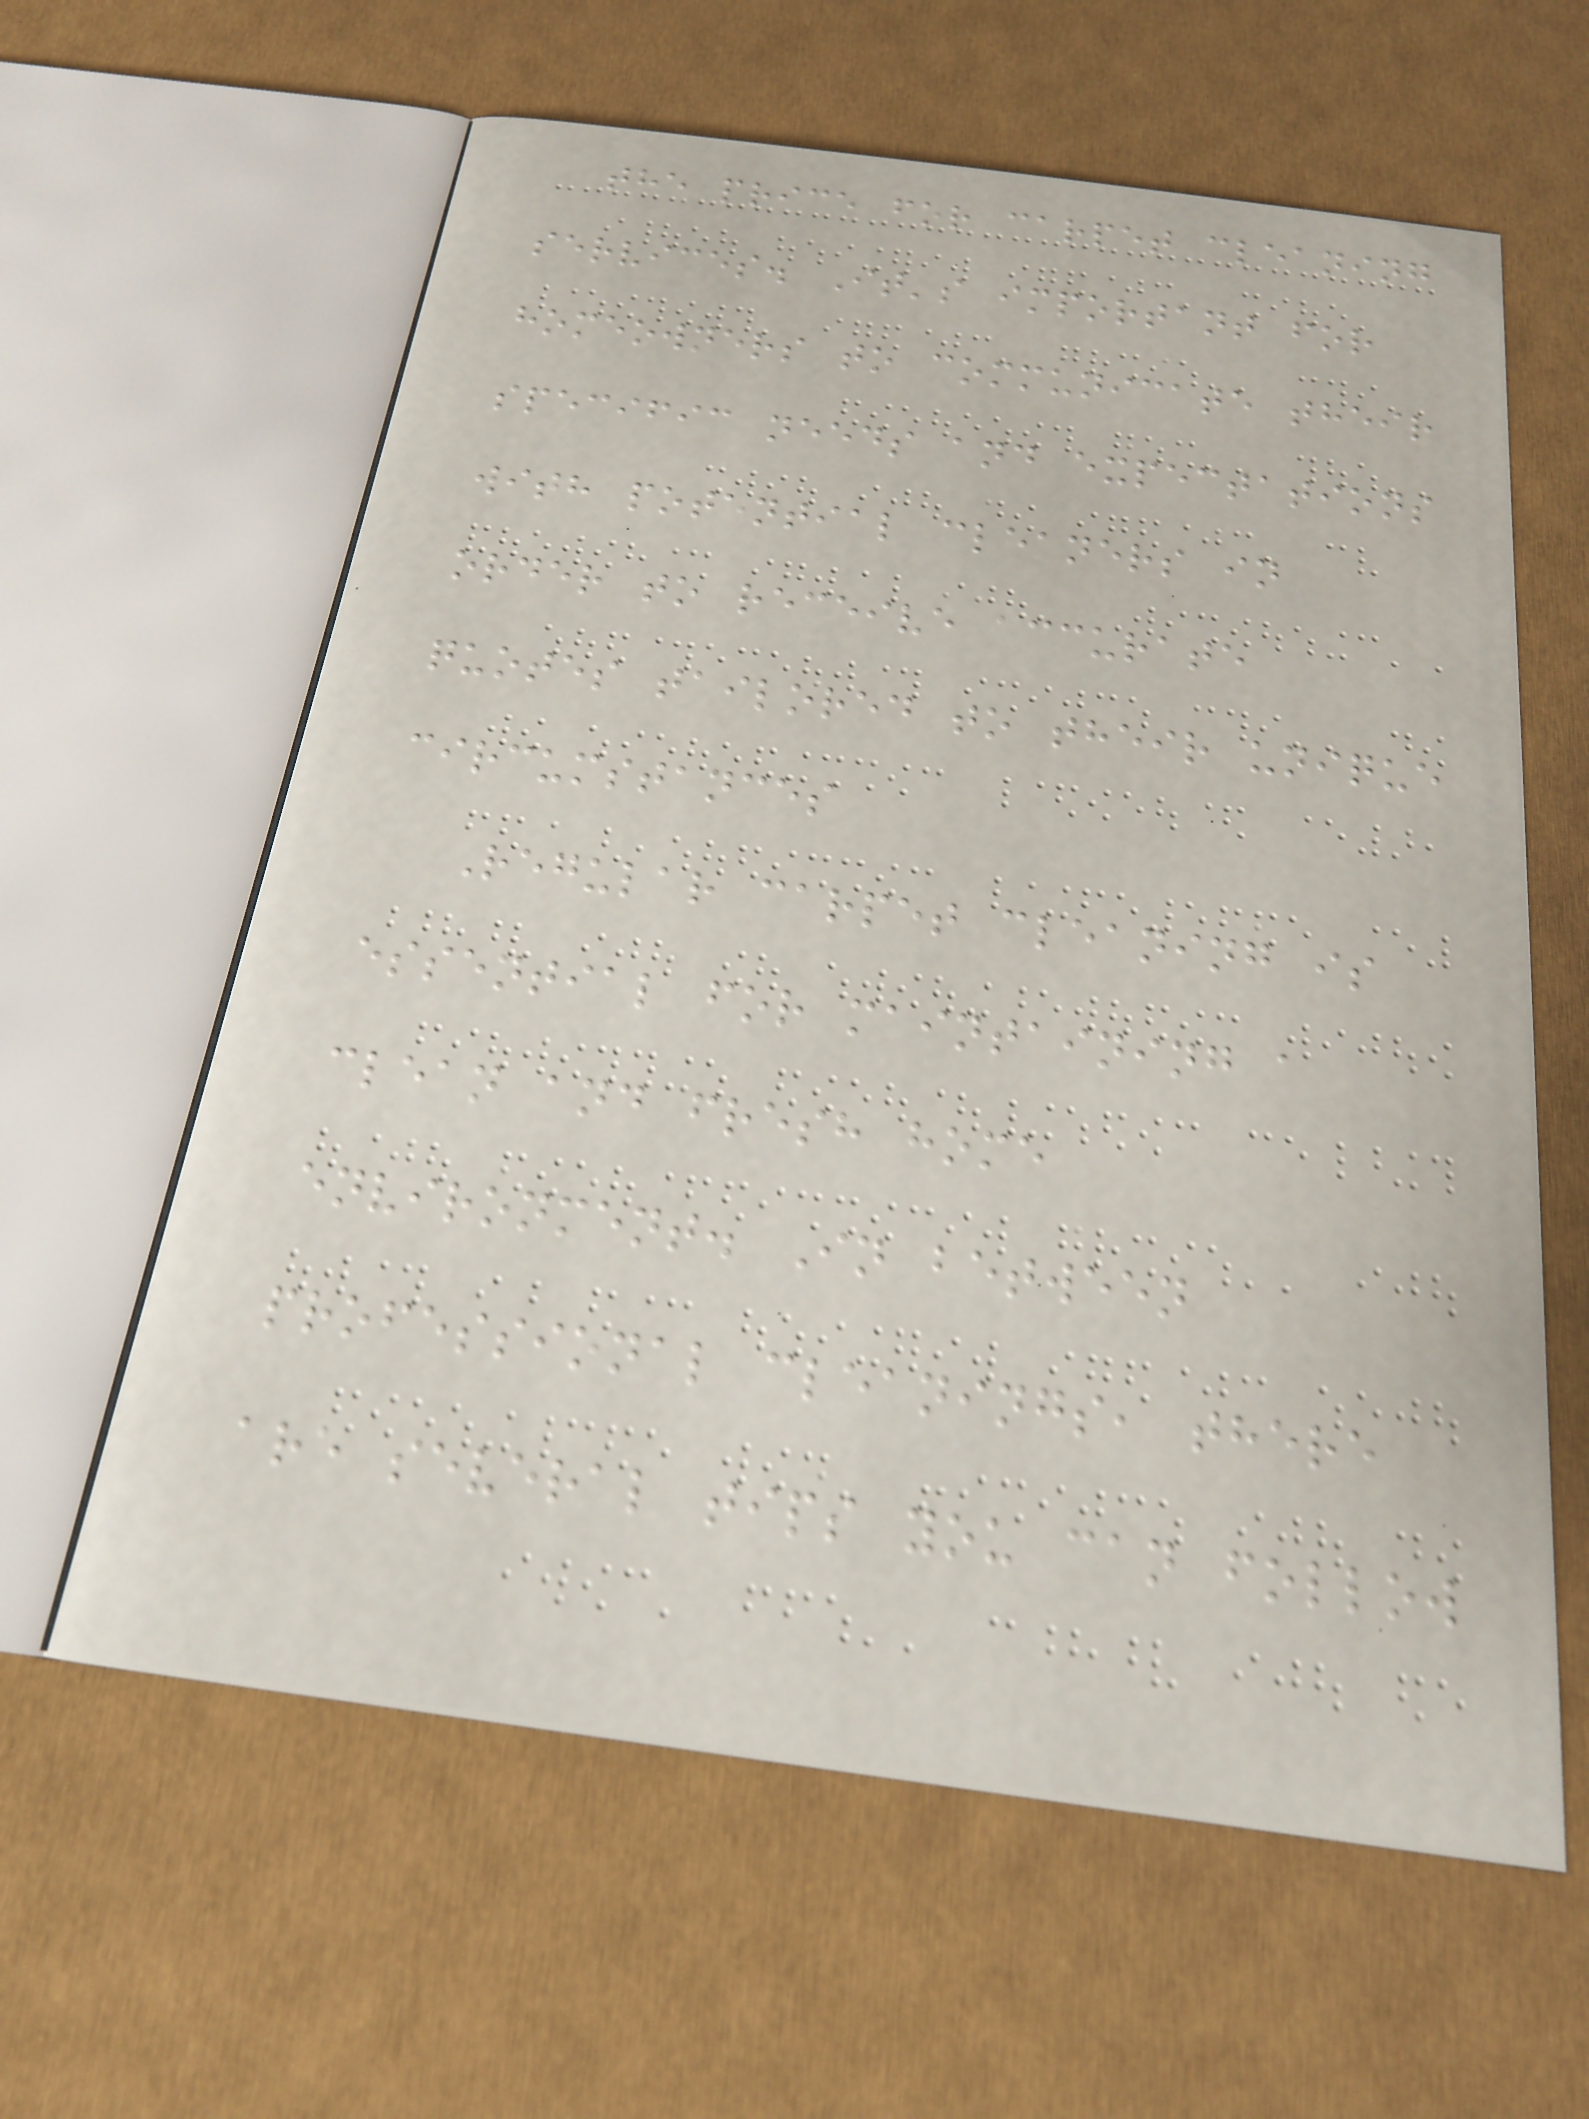the price for carpet cleaning
services. It's important for
homeowners to communicate their
specific needs and expectations
with potential cleaners in
order to receive accurate
quotes tailored to their unique
circumstances
Regular carpet cleaning is
essential for maintaining a
clean and fresh home
environment. In between
professional cleanings, there
are several tips you can follow
